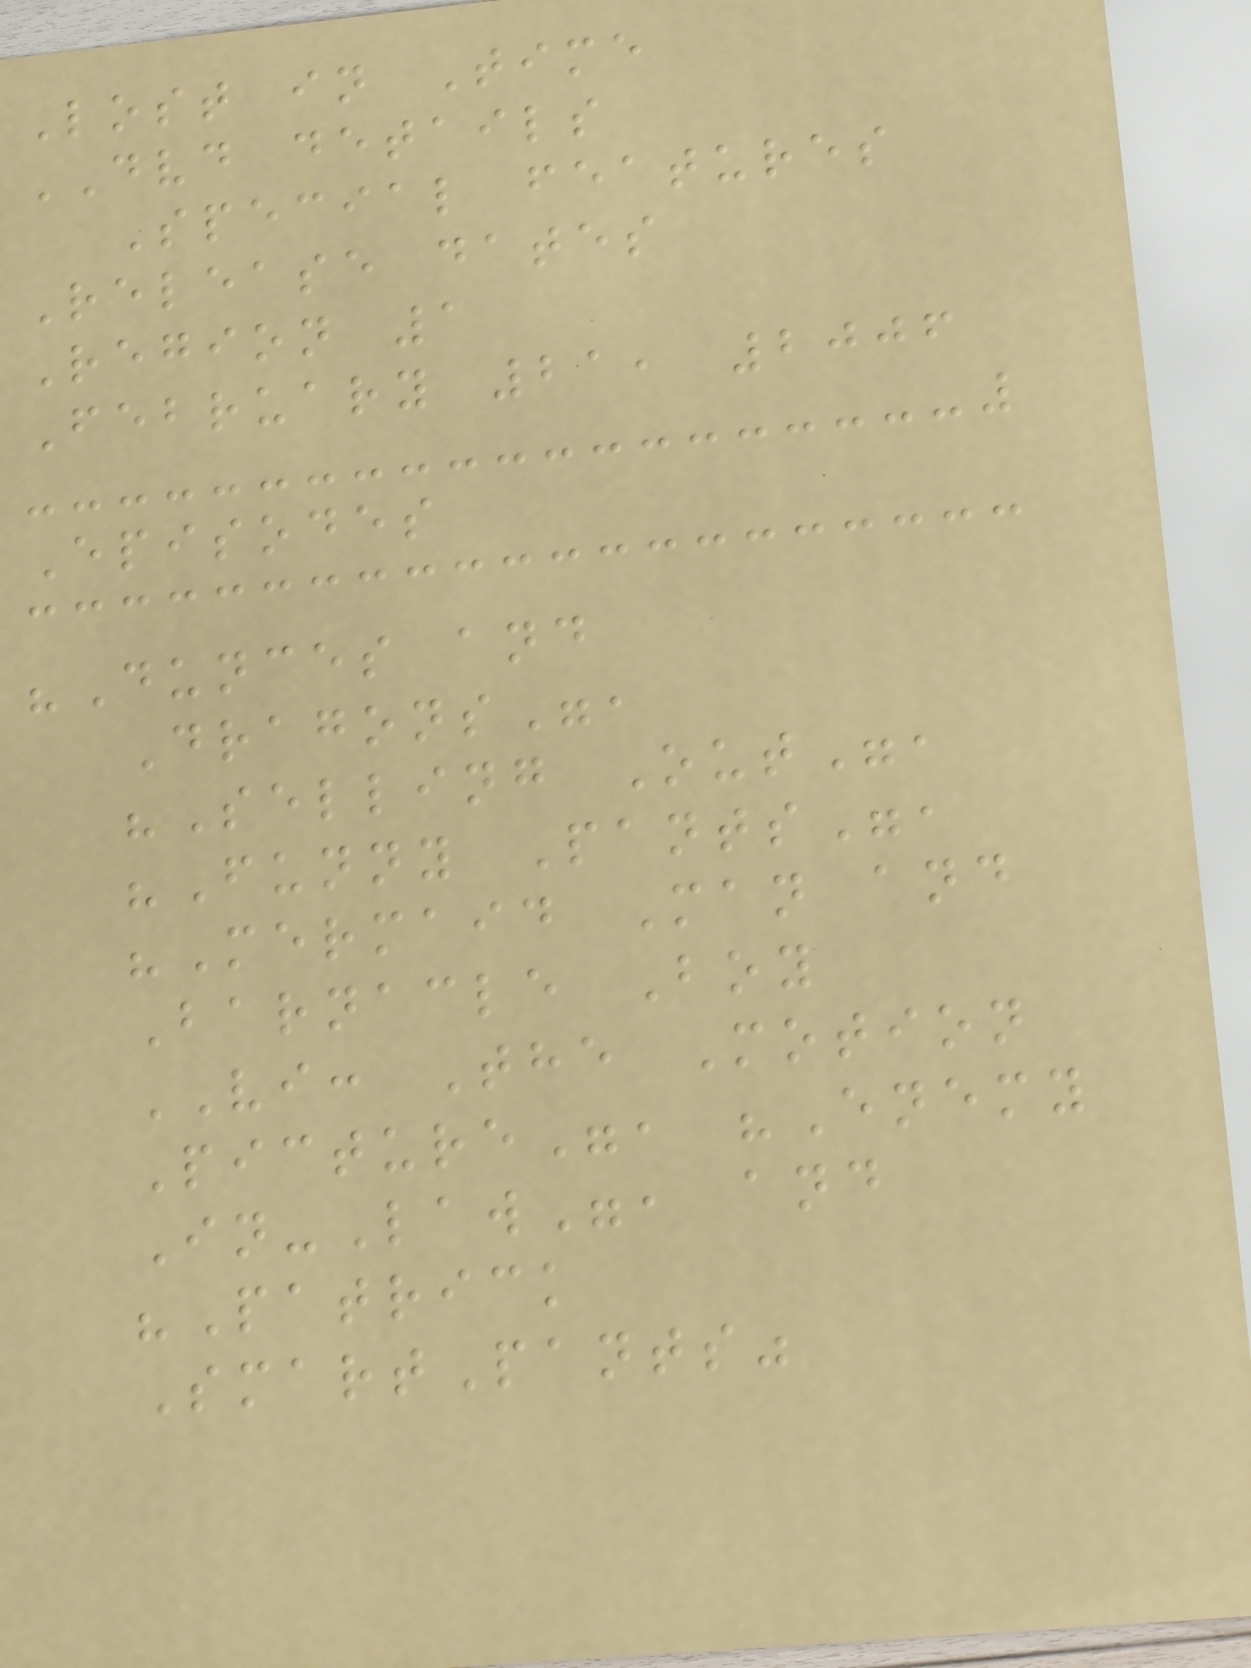Lost in Time
DVD details
Special features
Release dates
Region 1
February 21, 2006
Episodes
"Dunces and
Dragons",
"Selling Out",
"Funny Pants",
"Mermaid Man and
Barnacle Boy
VI: The Motion
Picture", "Enemy
In-Law", and
"Patrick
SmartPants"
